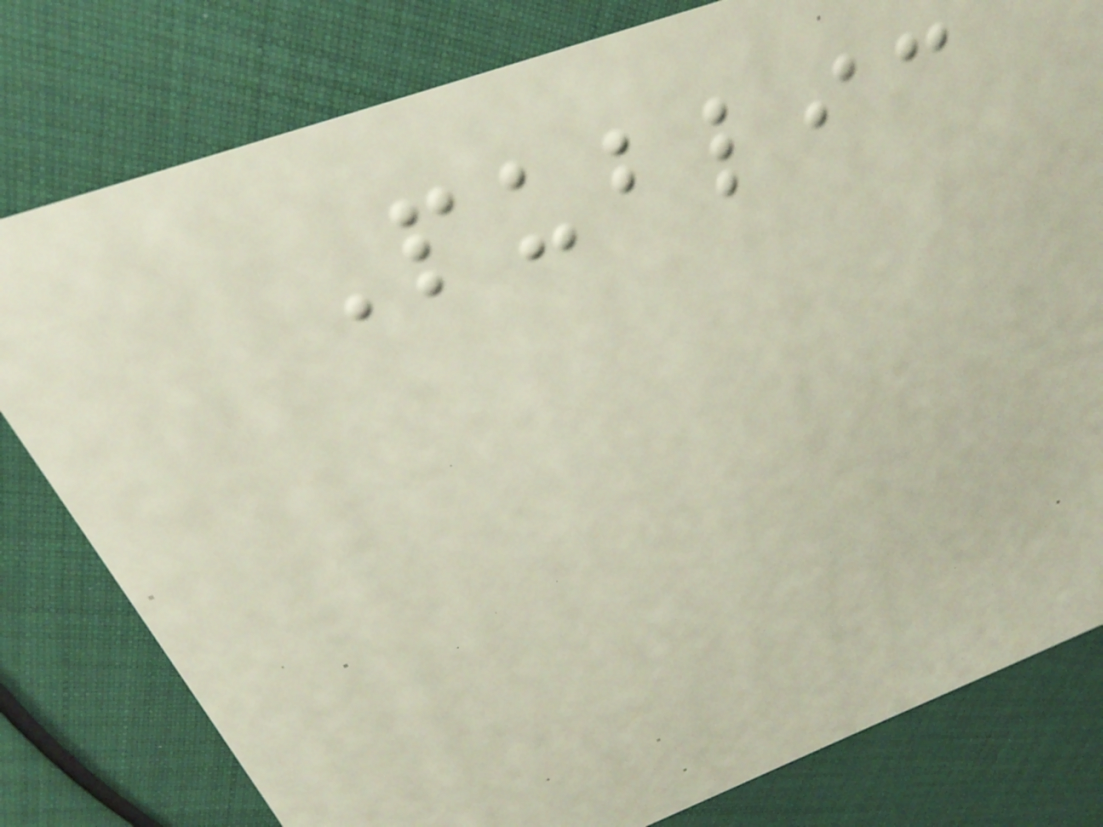Public
